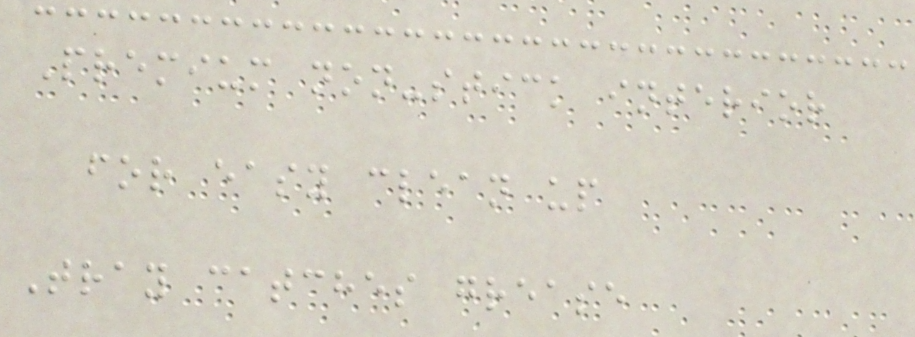Premium non-stick interior
for easy clean up
Tray catches grease
